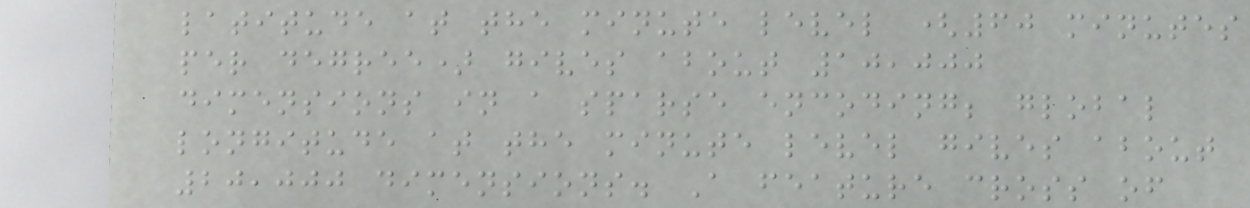latitude at the minute level (60 minutes
per degree) gives about 10,000
dimensions in a sparse encoding; global
longitude at the minute level gives about
20,000 dimensions. A feature cross of
